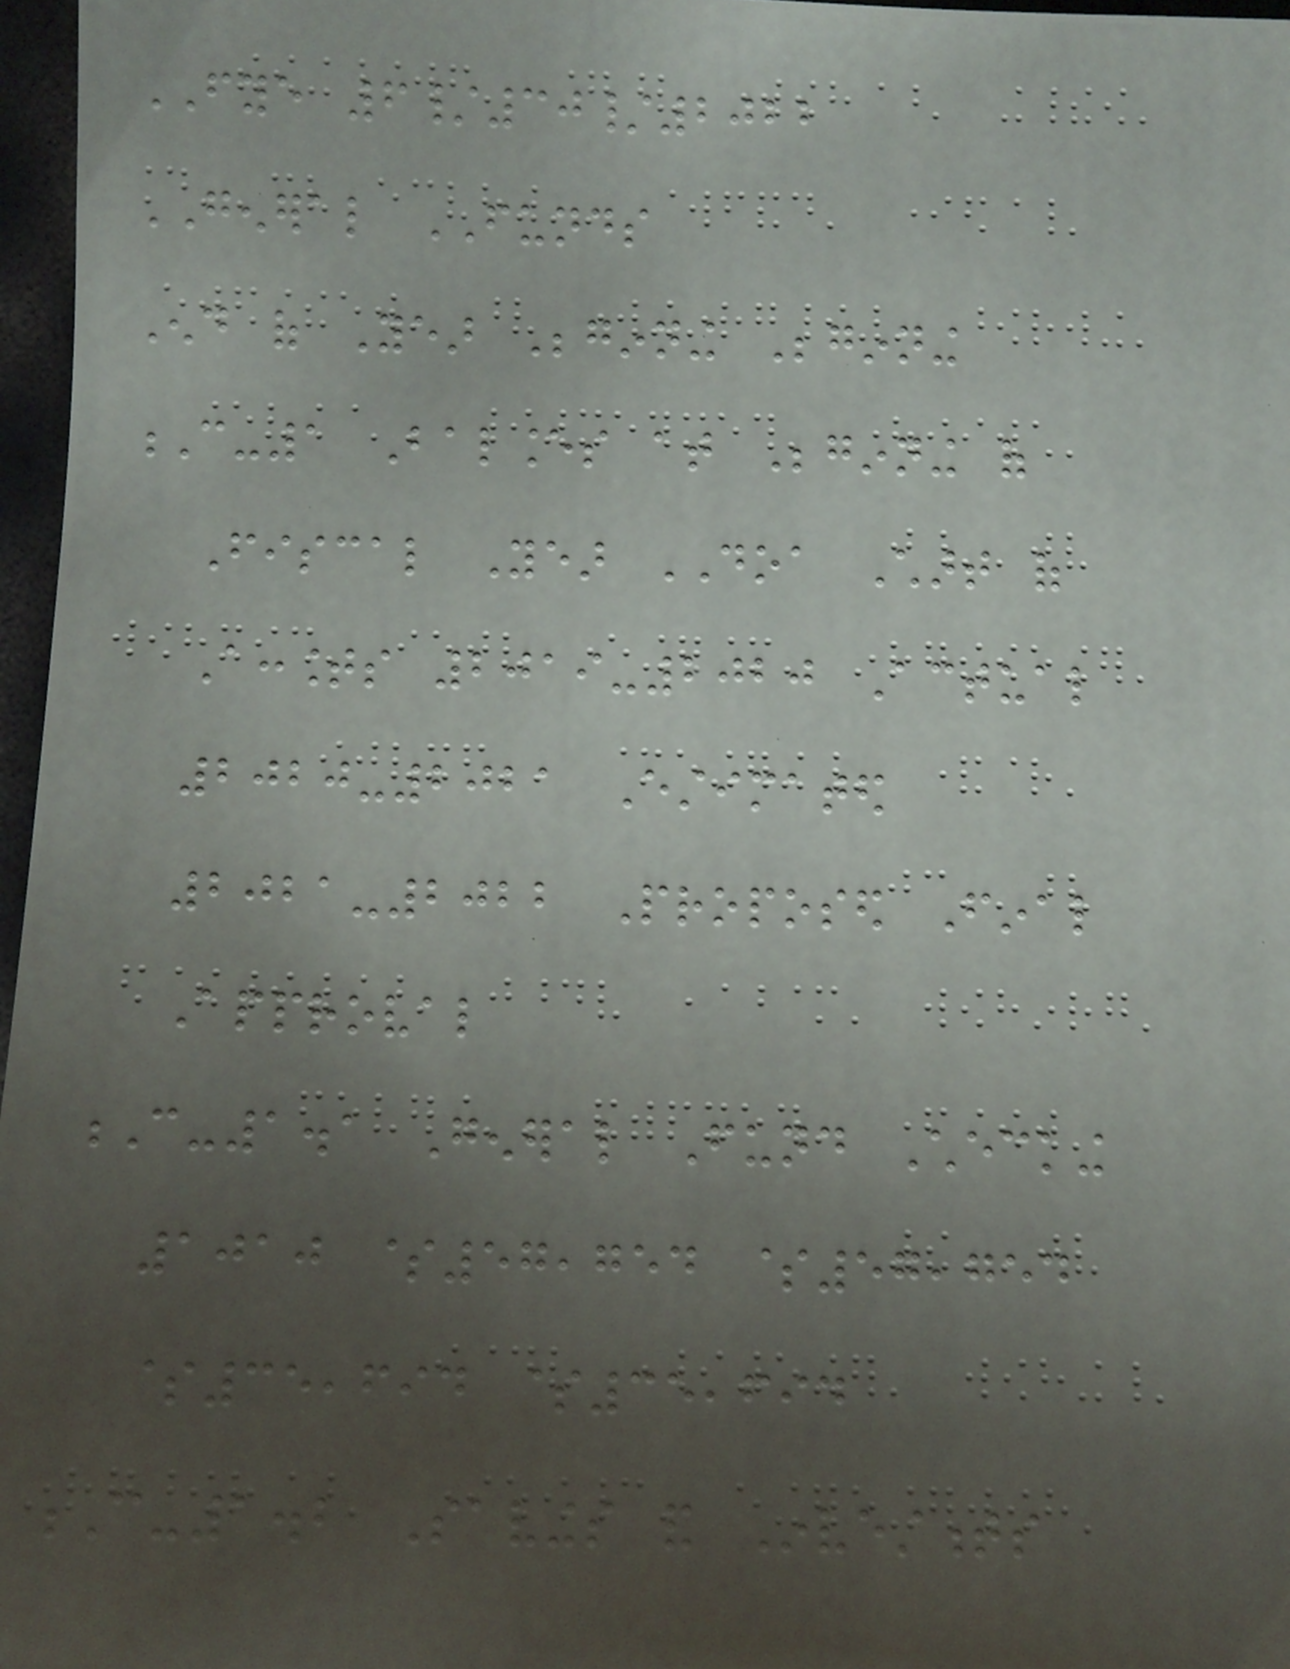FYE 6/30/2022
GENERAL FUNDS
End of Year Beginning Beginning
C-1 Balances at Beginning of
Fiscal Year DOA Chart of
Accounts 2019-2020 Actual
2020-2021 Estimated
2021-2022 Proposed Final
Approval
C-1.1 General Fund Checking
1010 $57,754 $57,754
$35,694 $35,694
C-1.2 Savings and Investments
